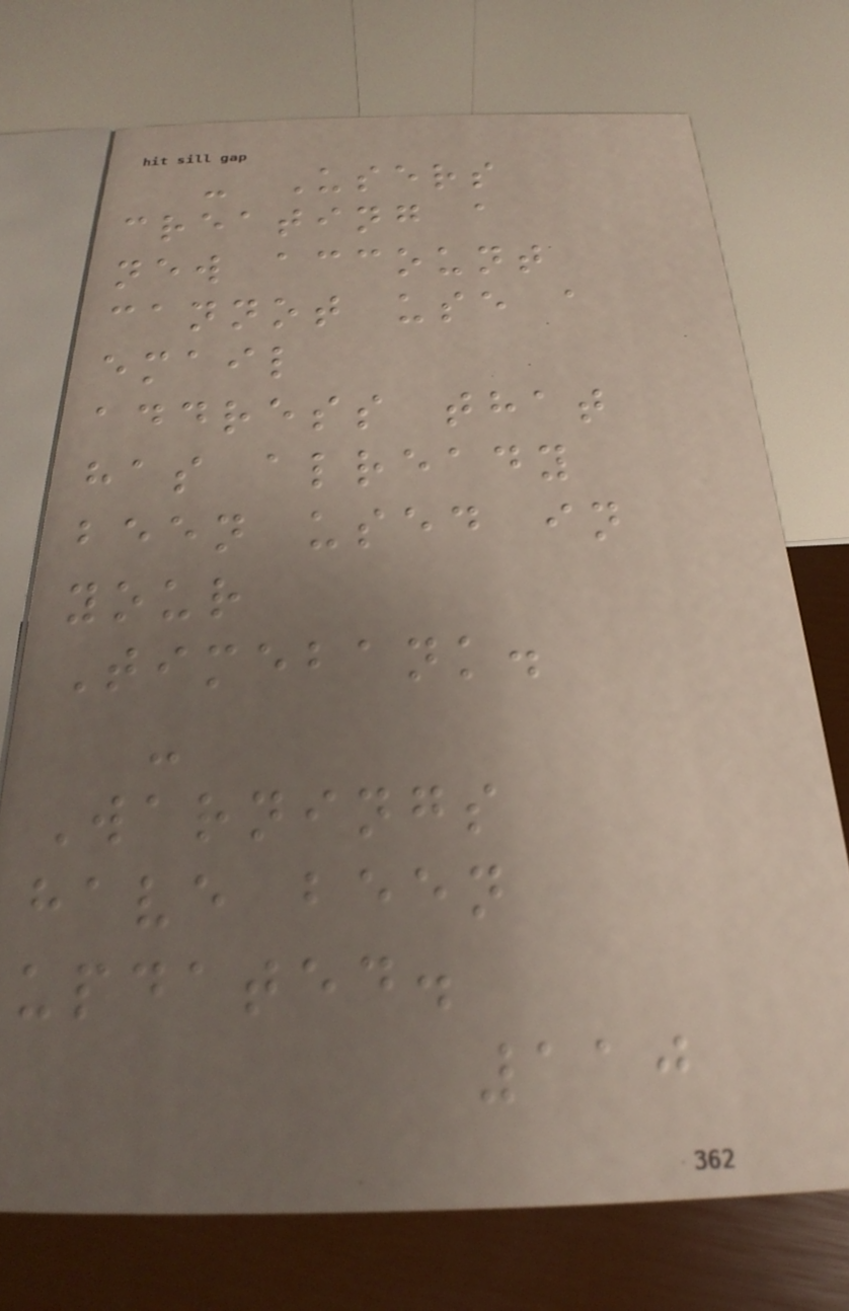- Users
creating a
new account
cannot use a
email
address that
has already
been used in
your
Timebank.
-
Warnings
have been
updated.
110
